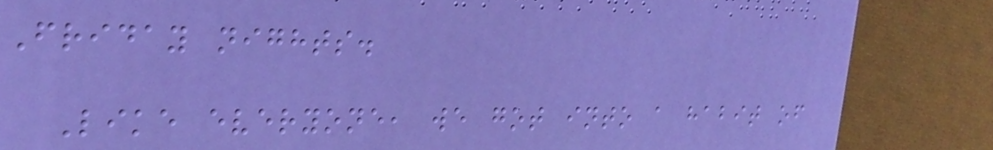Friday nights.
Like everyone, we got into a habit of
